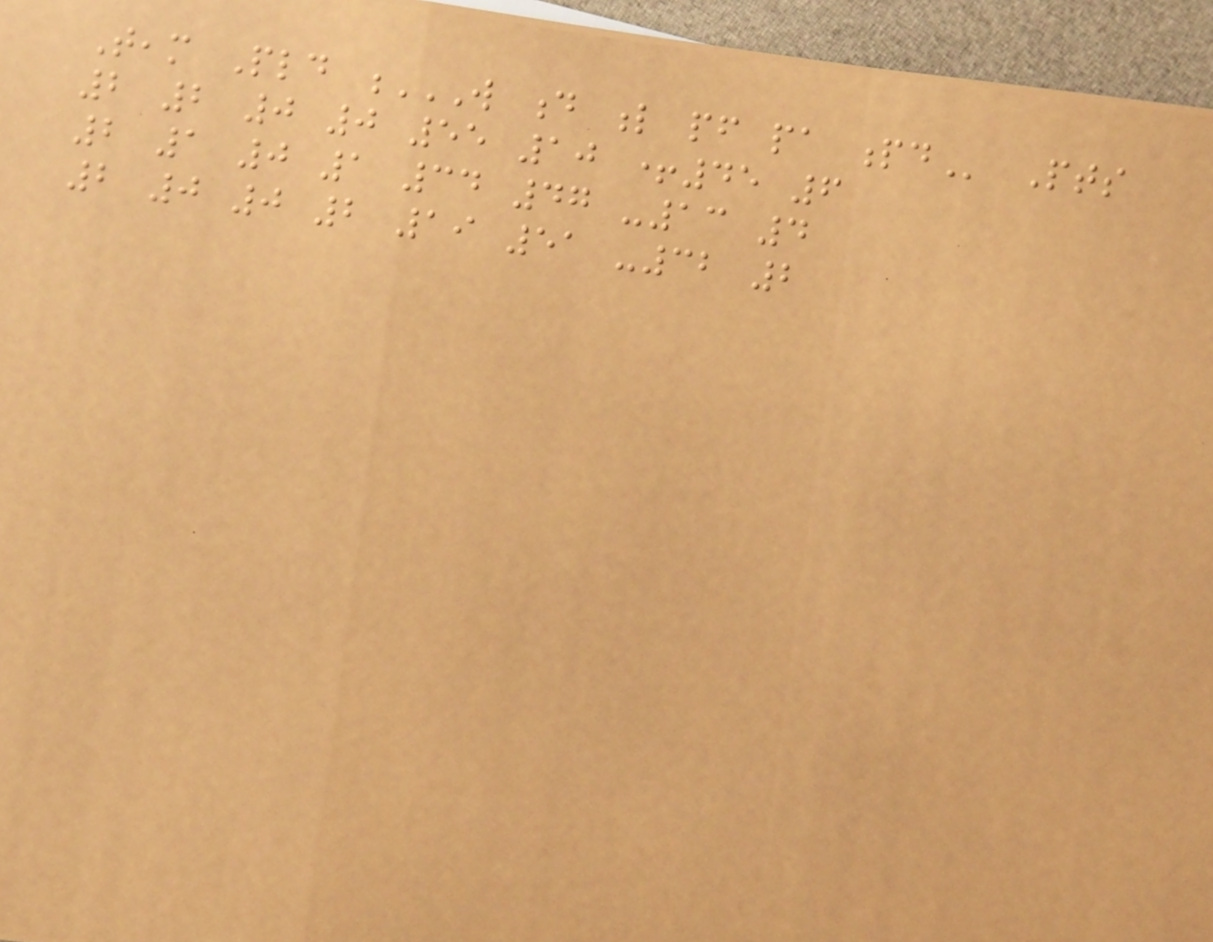Team Pld W D L PF PA PD Pts
2 2 0 0 55 10 +45 6
2 1 0 1 34 47 -13 4
2 0 0 2 19 51 -32 2
